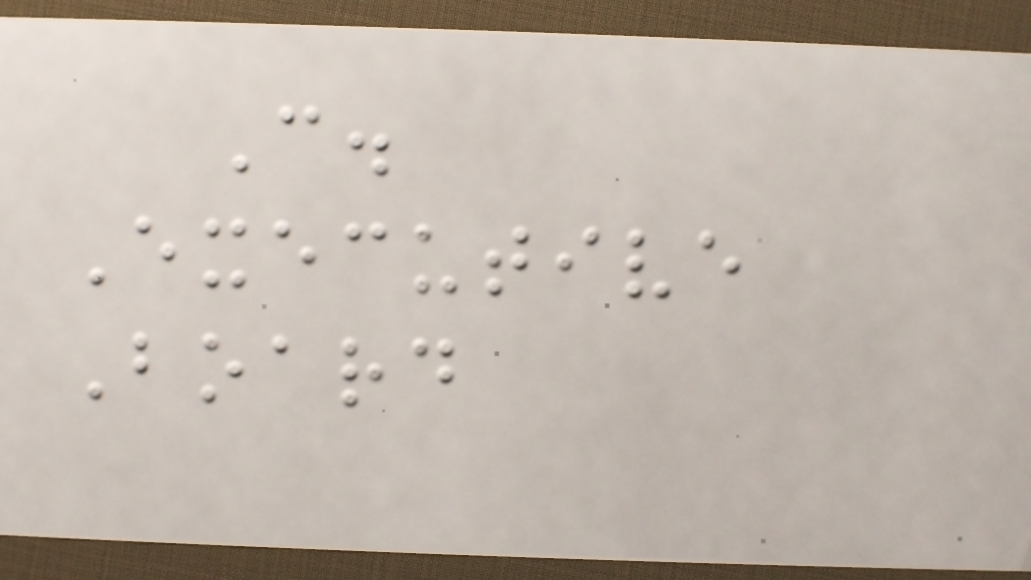C.
Executive
Board
